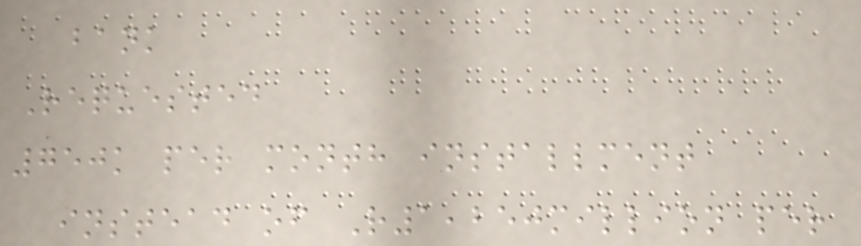bank
Requested
750k per month installment
instead of R1,250million per
